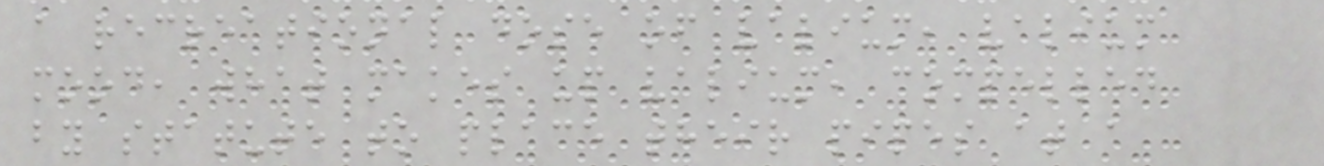a recreational dose of valium, valium
mood, what makes up valium, compelled
by statute to place their pipes at a
